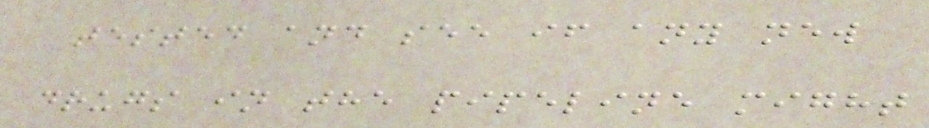tested and see if any new
drugs in the pipeline might
